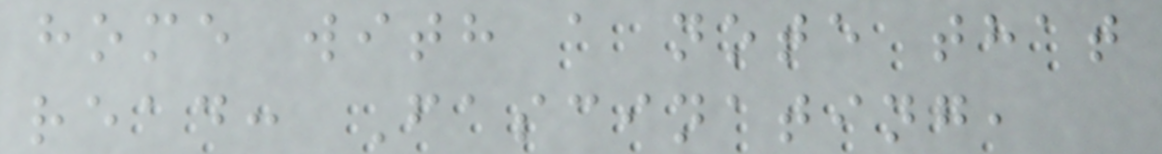home with a note that
read: Fascinating,
